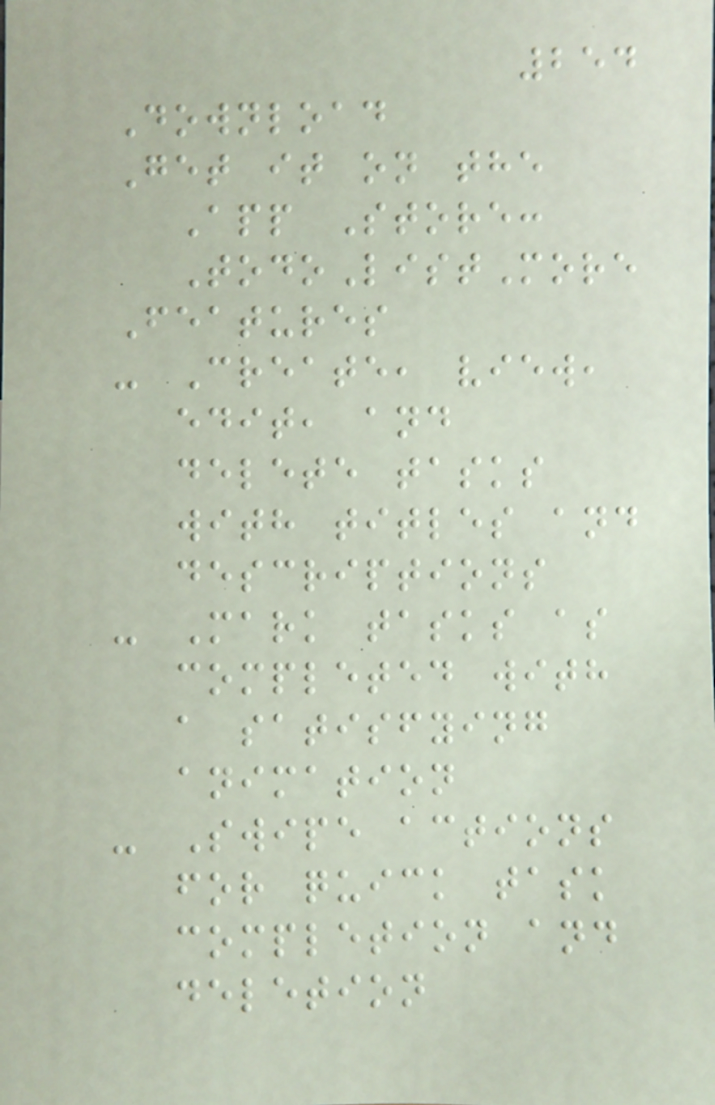254
Download
Get it on the
App Store:
TodoListMore
Features
- Create, view,
edit, and
delete tasks
with titles and
descriptions
- Mark tasks as
completed with
a satisfying
animation
- Swipe actions
for quick task
completion and
deletion
